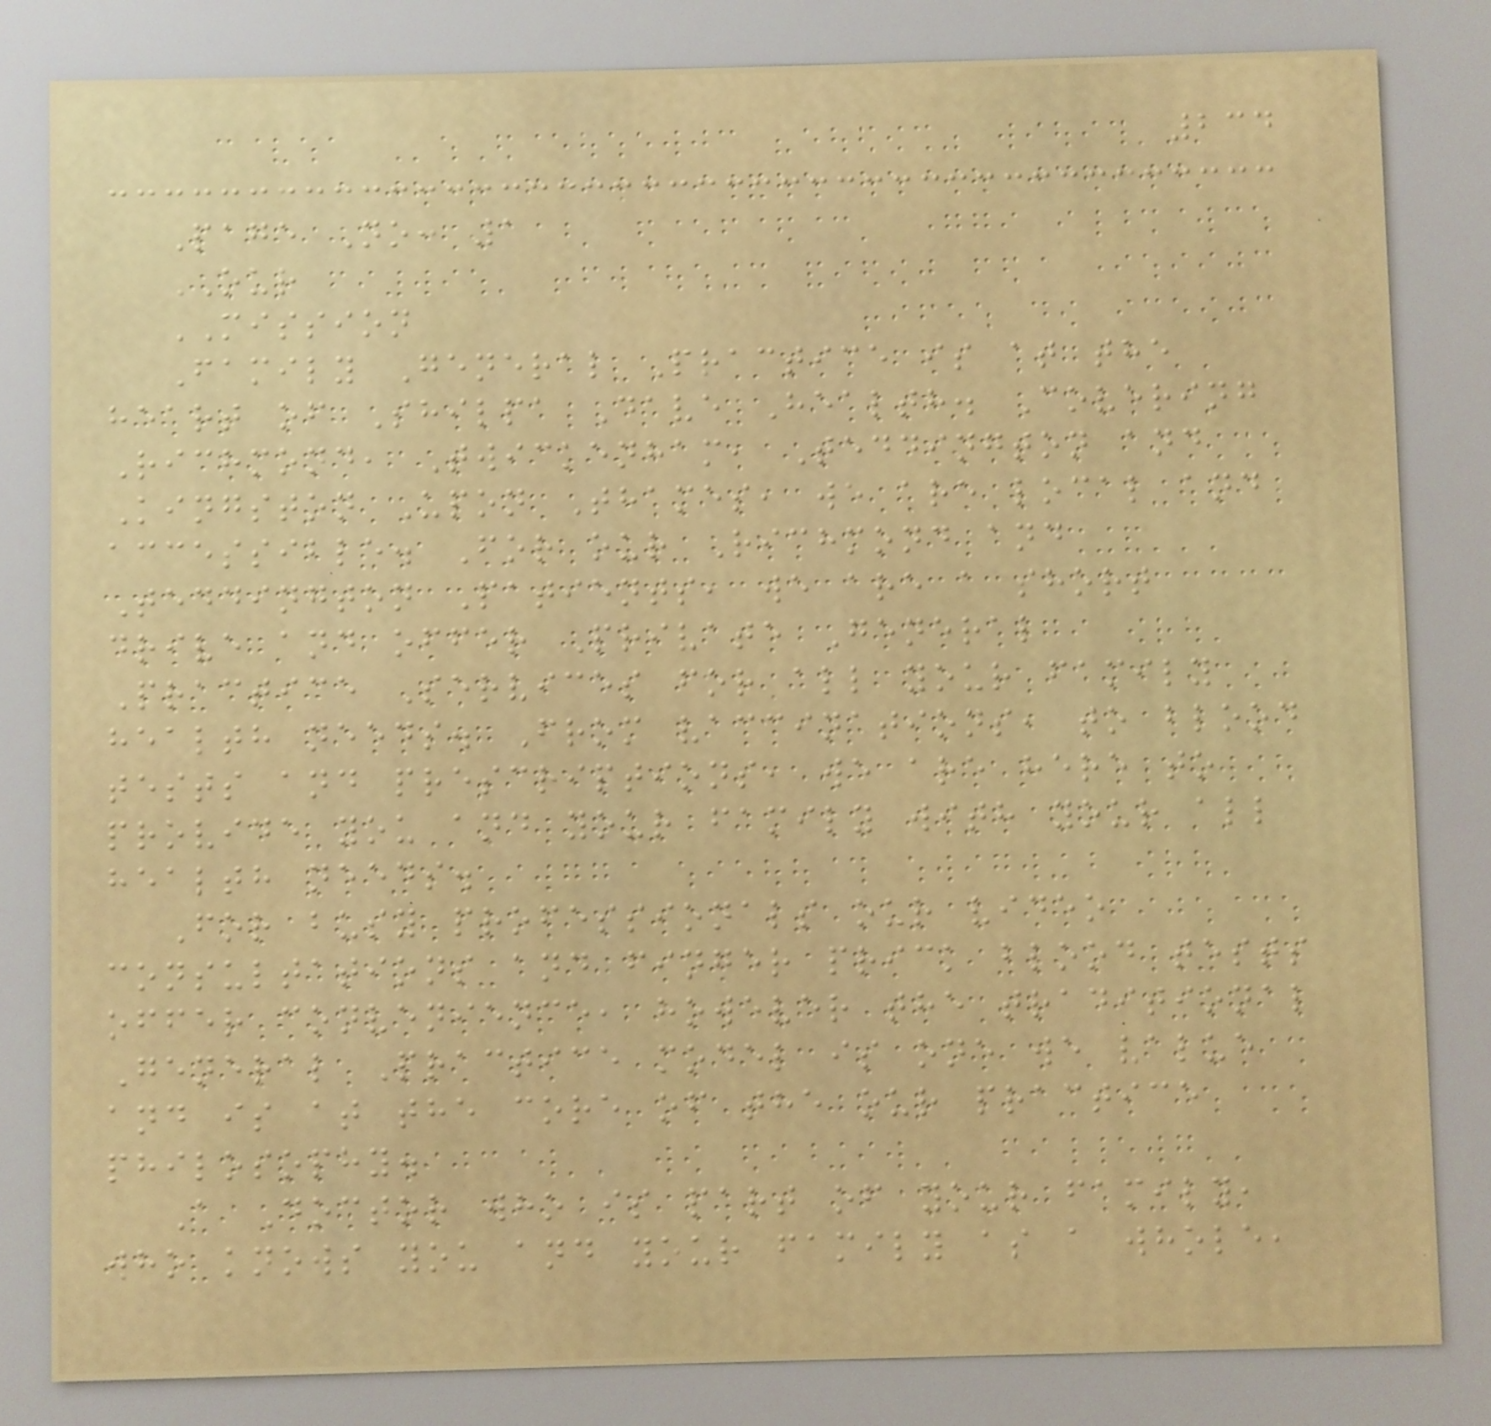234
Page No: 1
OUR
MISSION
Family General Practice is at the
heart of Shilpa Dave Health. Covering
Richmond, Twickenham, Teddington and
Kingston Upon Thames, we are local and
accessible. For our Richmond and
Teddington Patients, we are a short
drive and offer Private General
Practice Services for all your family
health needs. From vaccinations, to blood
tests and prescriptions, we are here to
provide you and your family with your all
health needs.
For busy professionals our video
consultations and finger prick blood tests
offer convenience, however the traditional
General Practice model is one we value
and is at the core of the our practice
philosophy.
A Doctor who is part of your family,
who knows you and your family as a whole,
